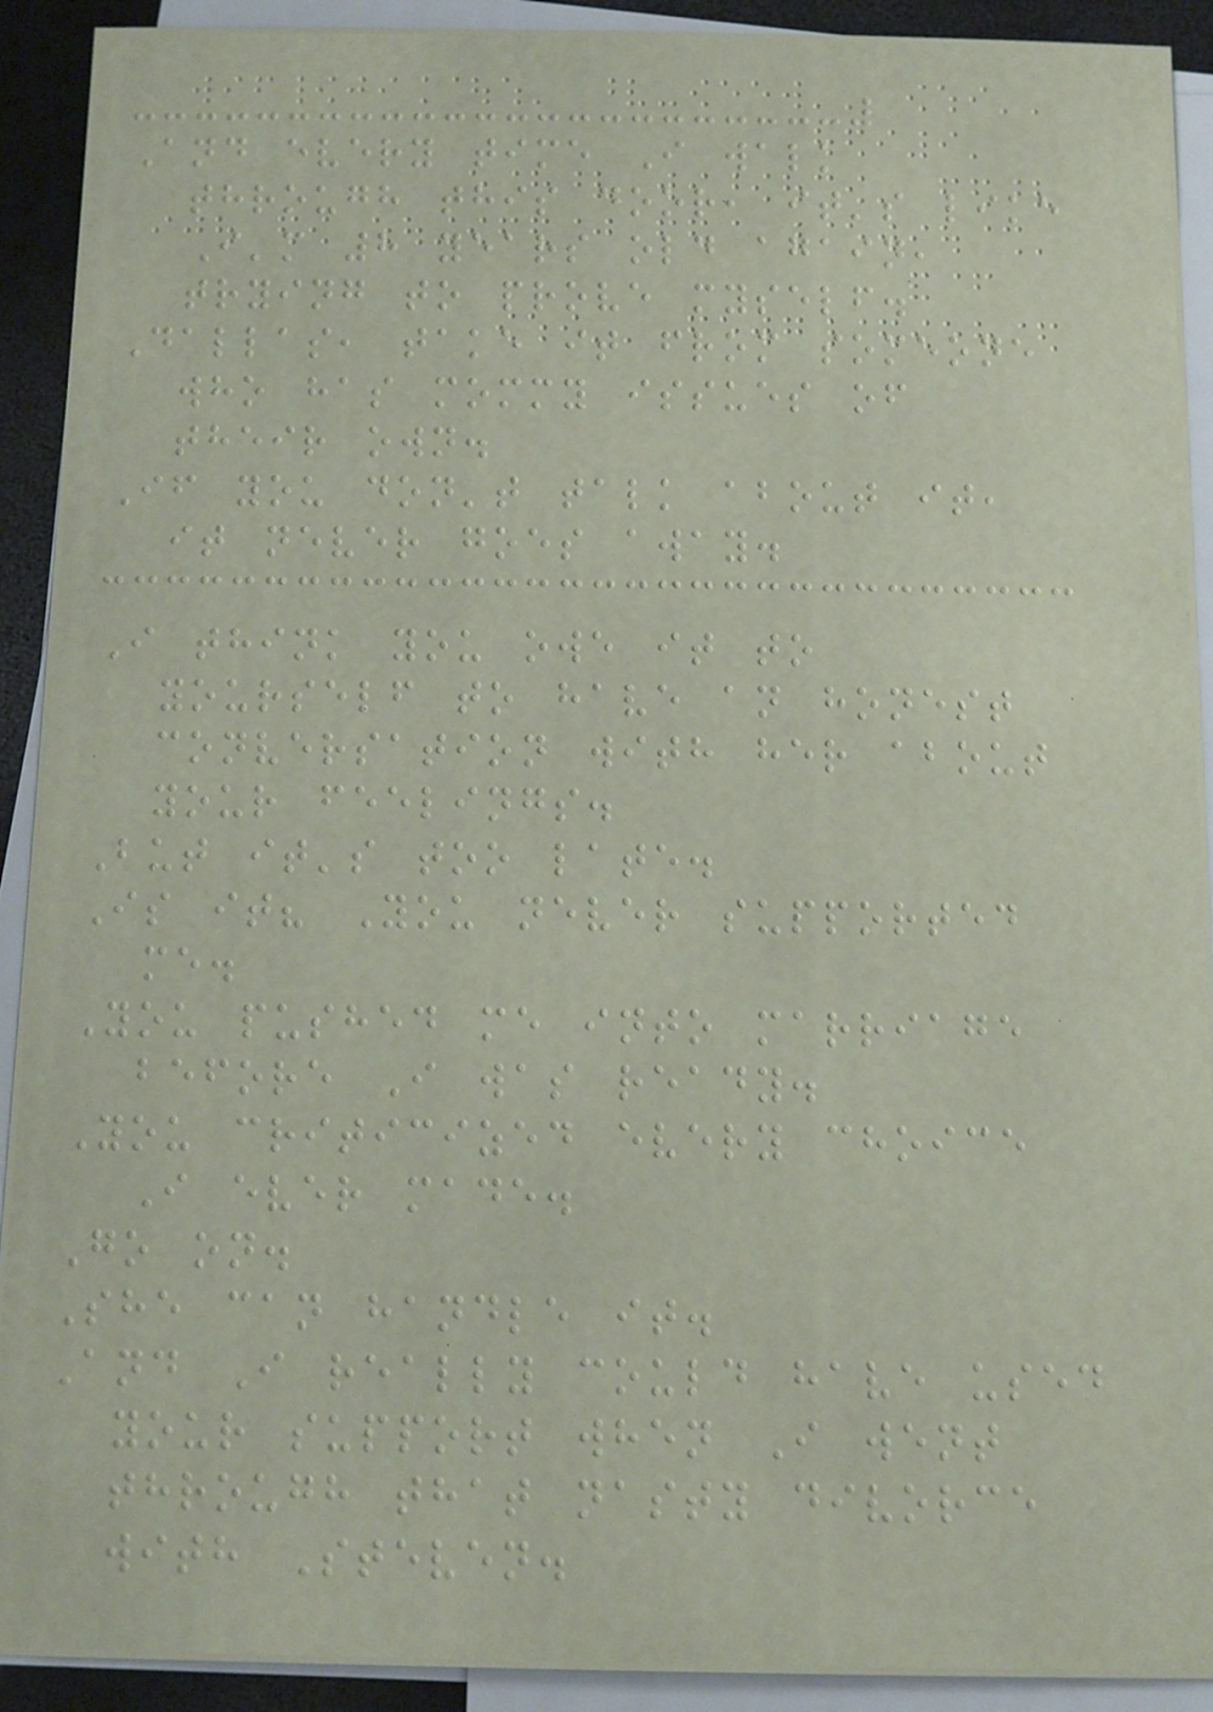And every time I walk
through this door, it's like
I'm 8 years old again,
trying to prove myself.
Dallas, take it from someone
who has mommy issues of
their own.
If you don't talk about it,
it never goes away.
I think you owe it to
yourself to have an honest
conversation with her about
your feelings.
But it's too late.
Is it? You never supported
me.
You pushed me into marriage
before I was ready.
You criticized every choice
I ever made.
Go on.
She can handle it.
And I really could have used
your support when I went
through that nasty divorce
with Steven.
